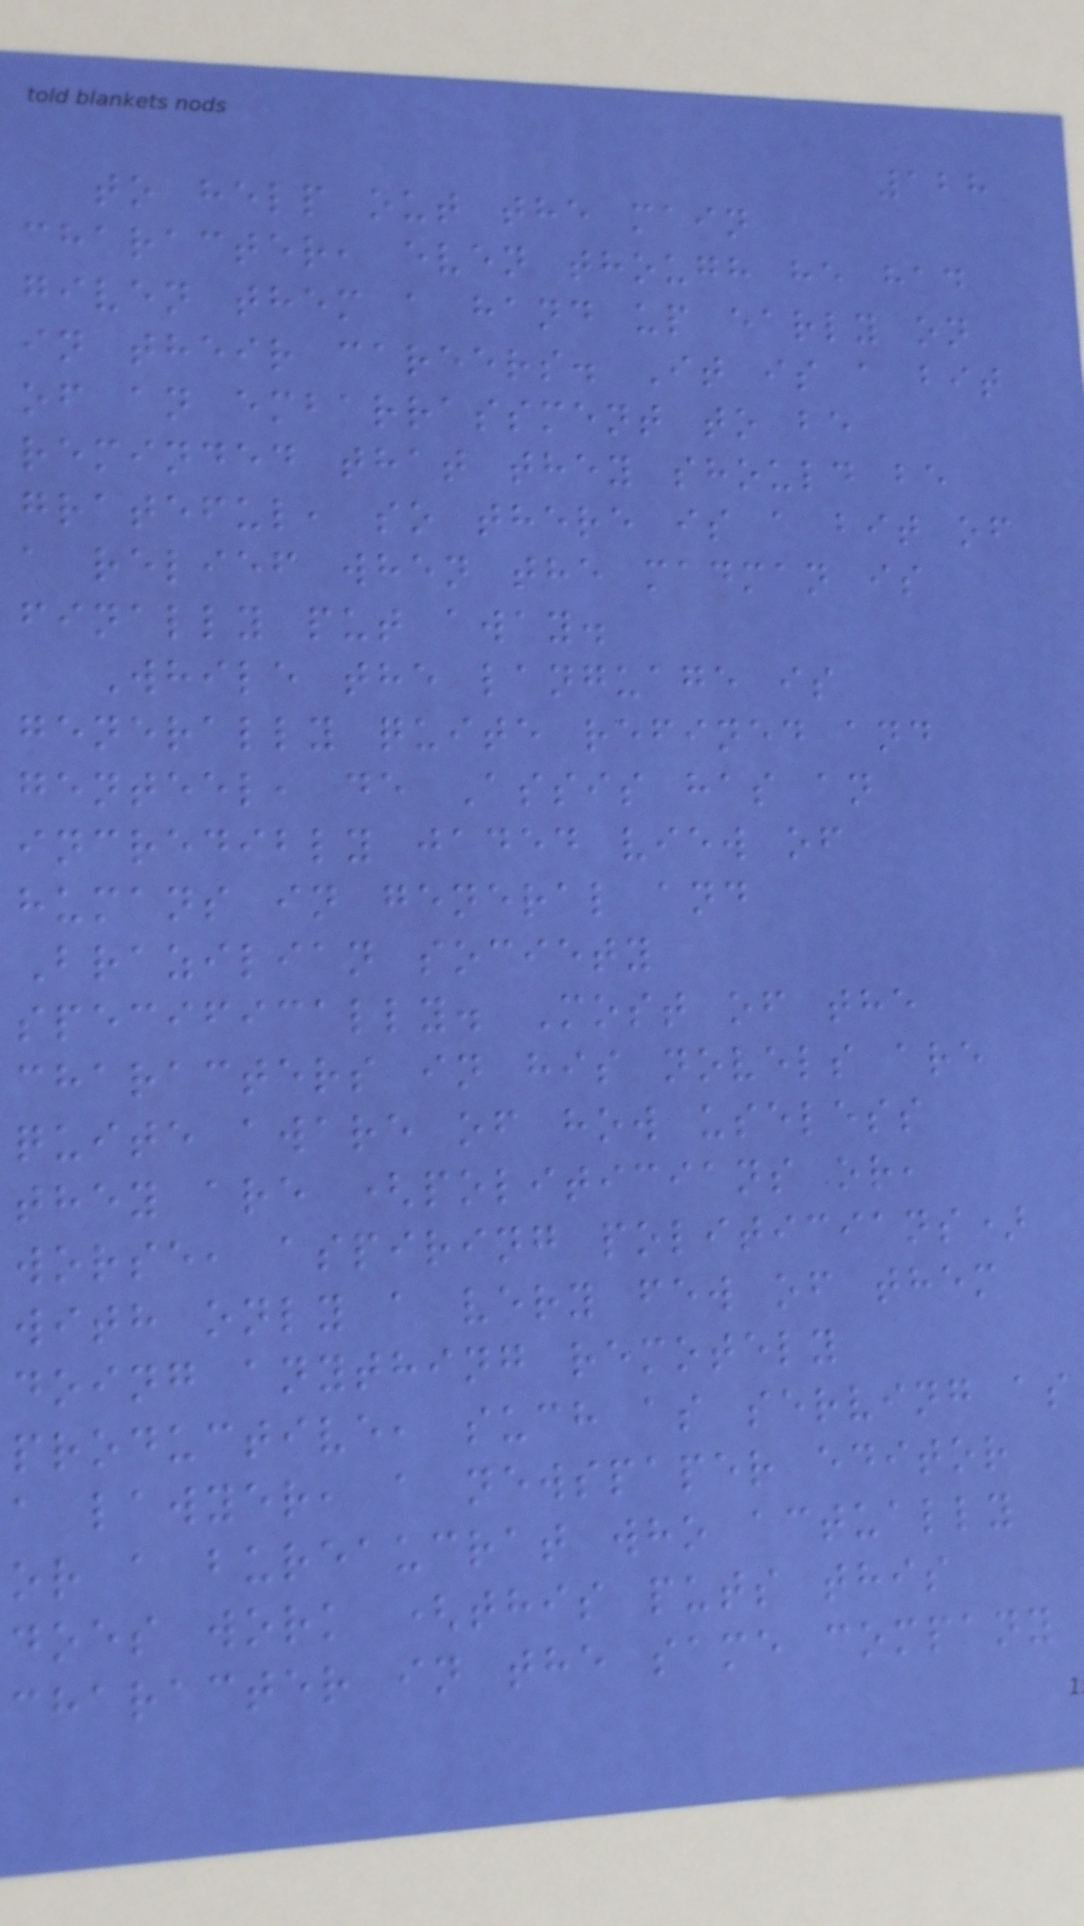128
to help out the main
character, even though he had
given them a hand up early on
in their careers. It is a bit
of an embarrassment to be
reminded that they should be
grateful, so there is a bit of
a relief when the madman is
finally put away.
While the language is
generally quite refined and
genteel, de Assis has an
incredibly jaded view of
humans in general and
Brazilian society
specifically. Most of the
characters in his novels are
quite aware of how useless
they are (politicians or,
worse, aspiring politicians)
with only a very few of them
doing anything remotely
productive, such as serving as
a lawyer, a newspaper editor
or a bureaucrat who actually
does work (this puts this
character in the same company
